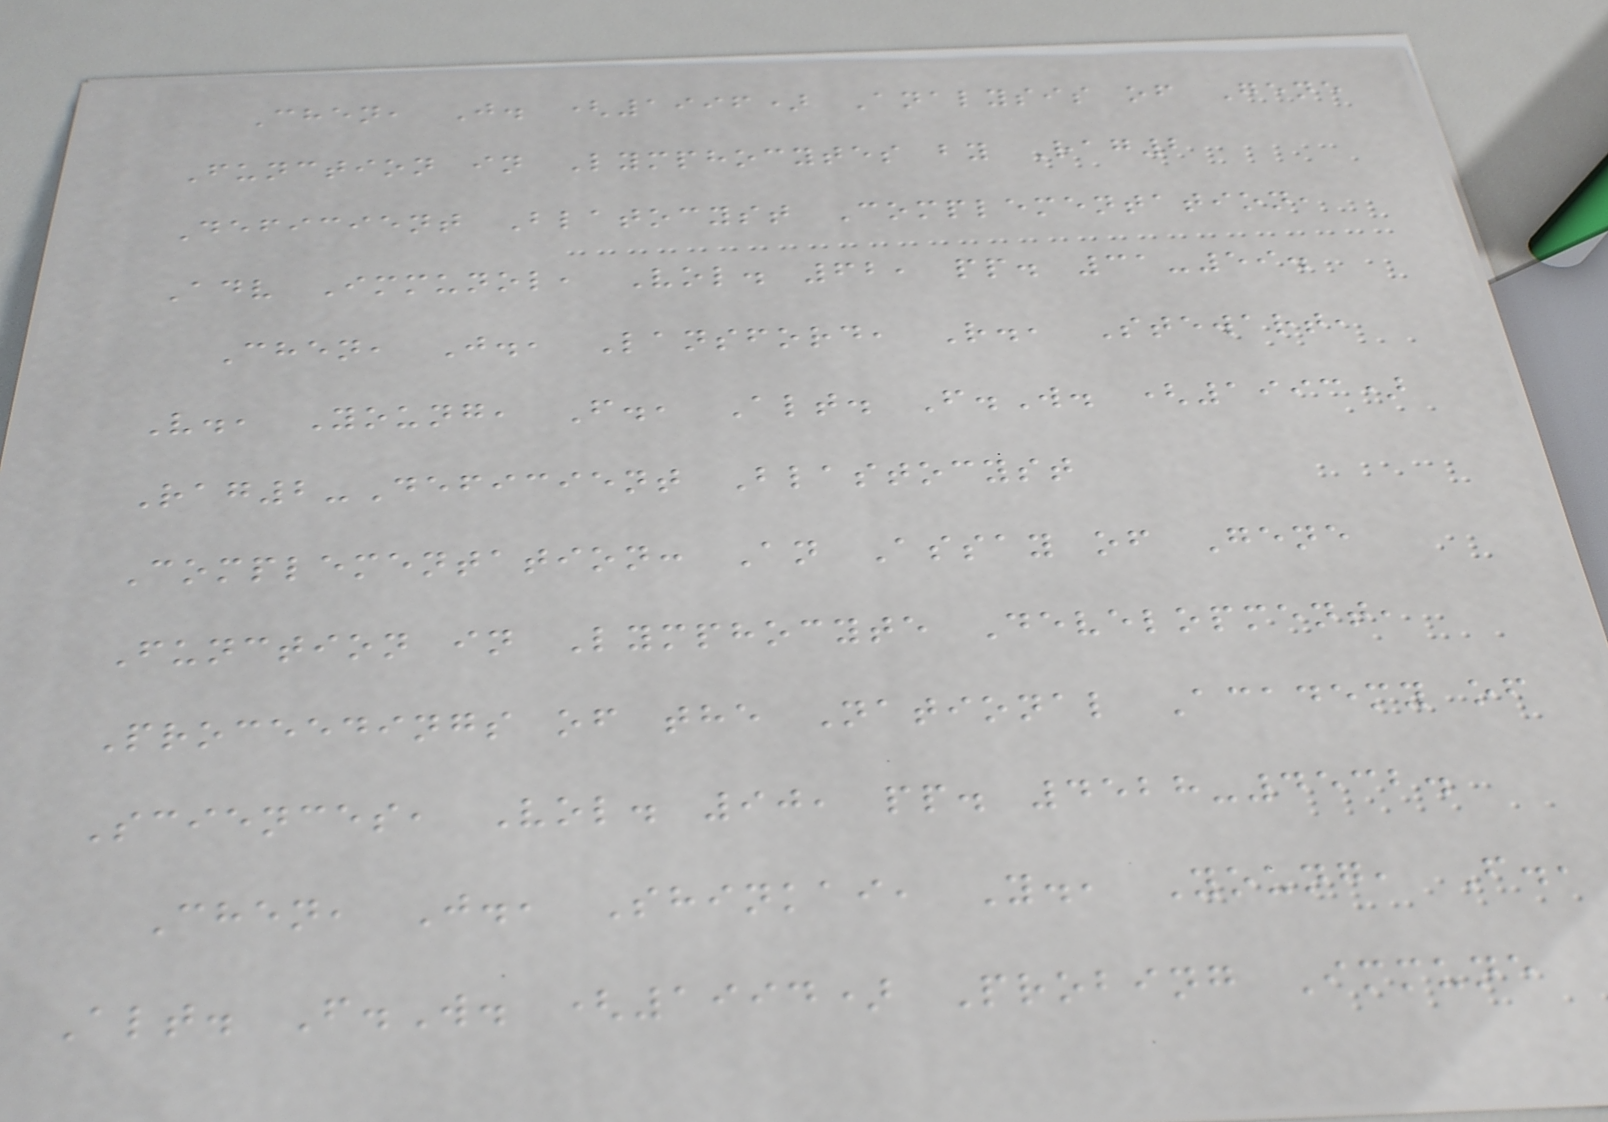Chen, J. (1996) Analysis of Gene
Function in Lymphocytes by Rag2
Deficient Blatocyst Complementation,
Adv Immunol, Vol. 62, pp. 31-59.
Chen, J., Lansford, R., Stewart,
V., Young, F., Alt. F.W. (1993)
Rag2-Deficient Blastocyst
Complementation: An Assay of Gene
Function in Lymphocyte Development,
Proceedings of the National Academy of
Sciences, Vol. 90, pp. 4528-4532.
Chen, J., Shinkai, Y., Young, F.,
Alt. F.W. (1994) Probing Immune
